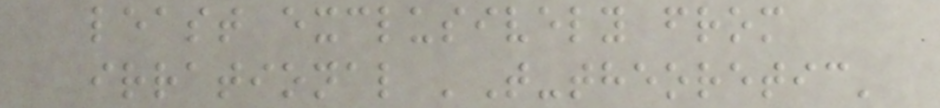least exclusively from
irrational 'T-theoretic'
